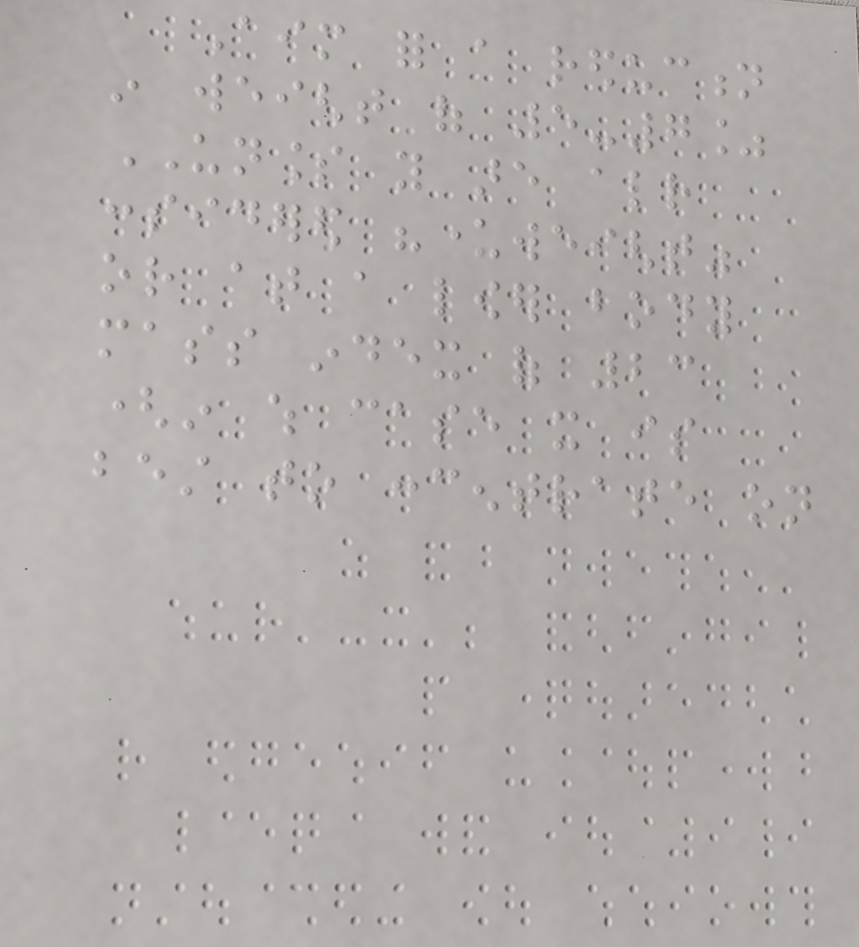Aim for a reduction
in weight of 5-7%
UNLESS you are already
considered "underweight"
or at a lower body
mass index of 23
(in which case it is
best to concentrate on
